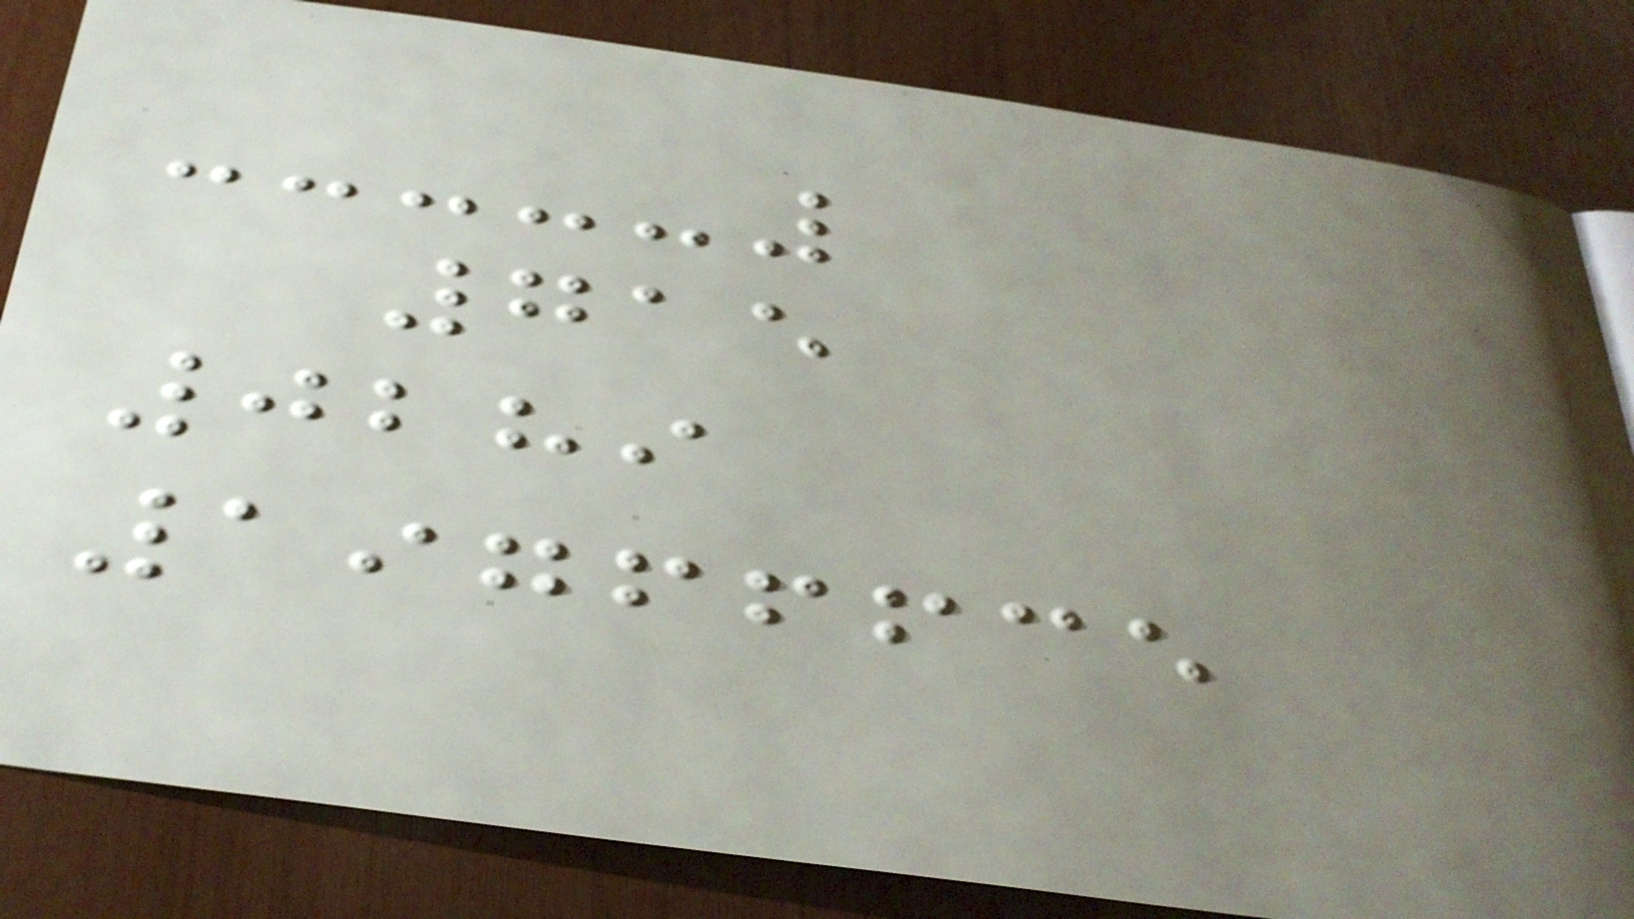715
0289
19766635
